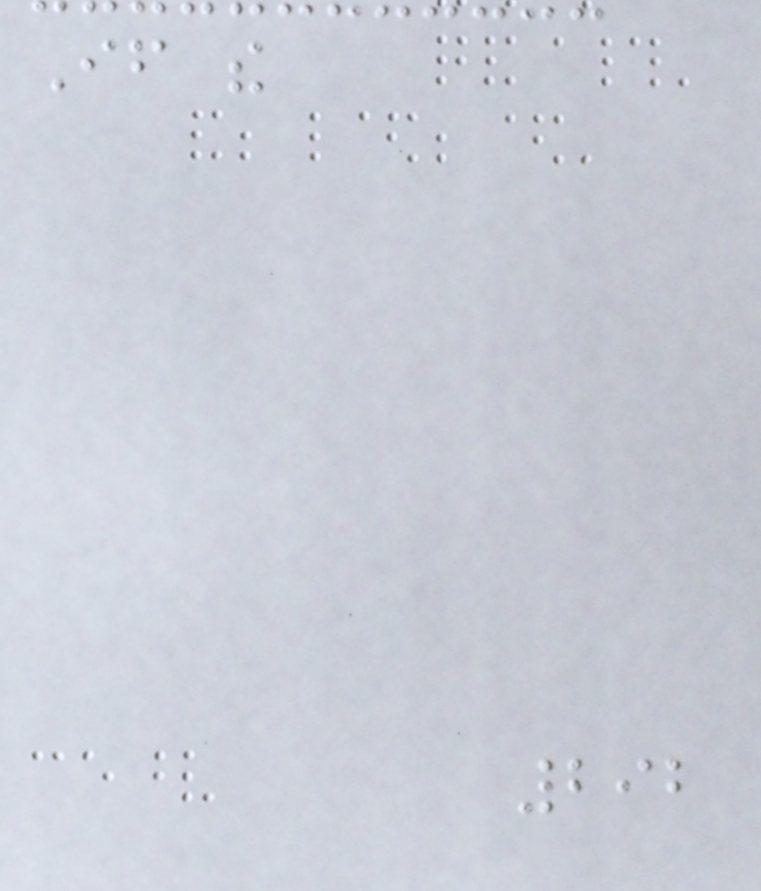If the
292
